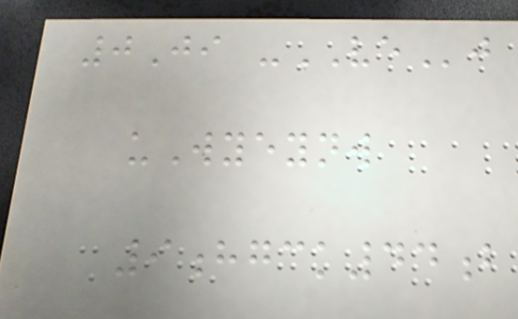0Ji -VEj
uWyeynw
9hgck44b
